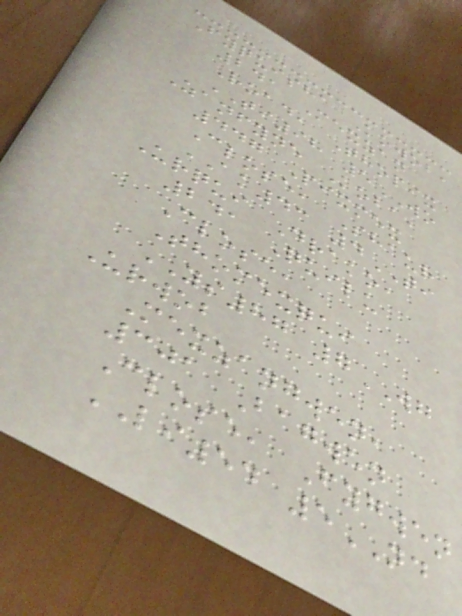Fyquisha Kowob,
241 Mexzan
Road, Thopix
TI98 5WO
Zanfyne Koba,
447 Pixmex
Close, Shaur
AK43 4TI
Urqui Drako,
241 Quilu
Close,
Thomexqui
YS87 7WG
Urwob
Mexzangwen,
301 Bagwen
Close, Fygwen
LI54 5ND
